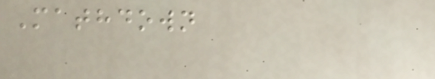Mathdown
